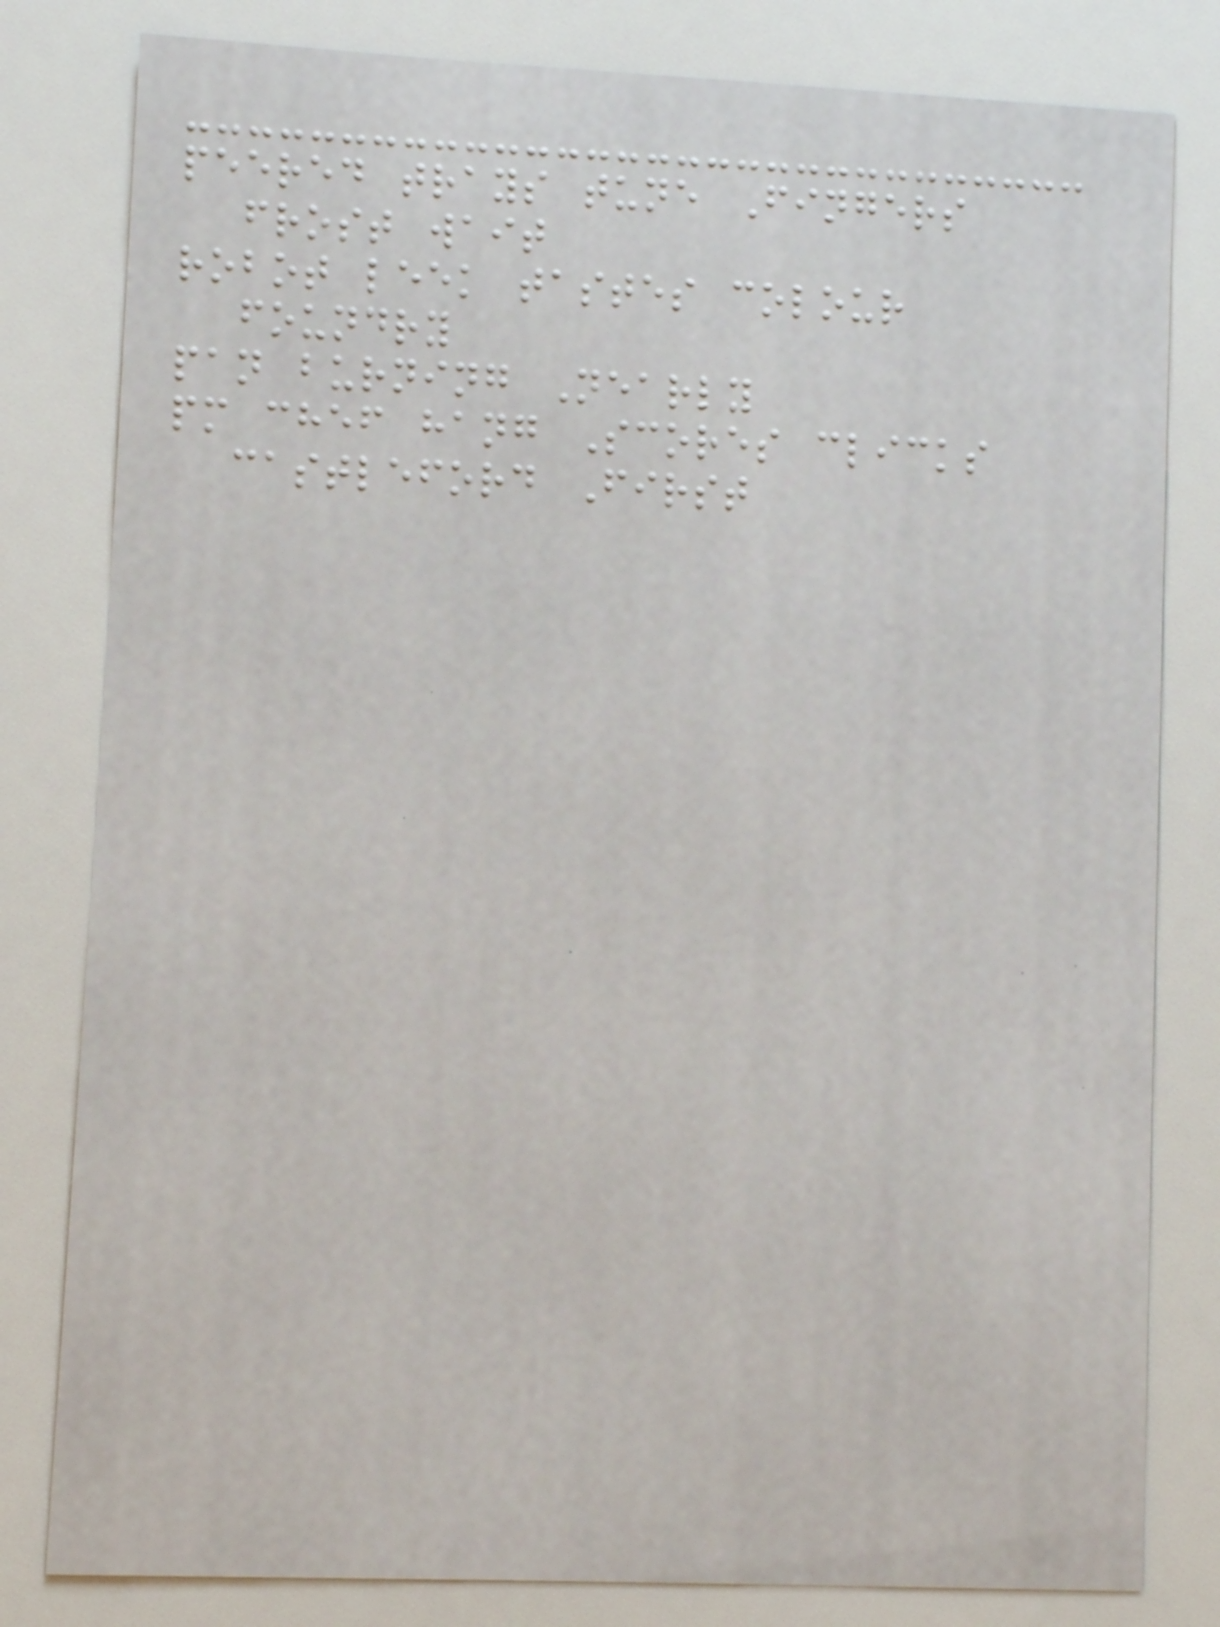peered trays tune Fingers
frost wait
robot leek tastes colour
foundry
pan burning Nearly
pm chef hang Scores clicks
castleford First
